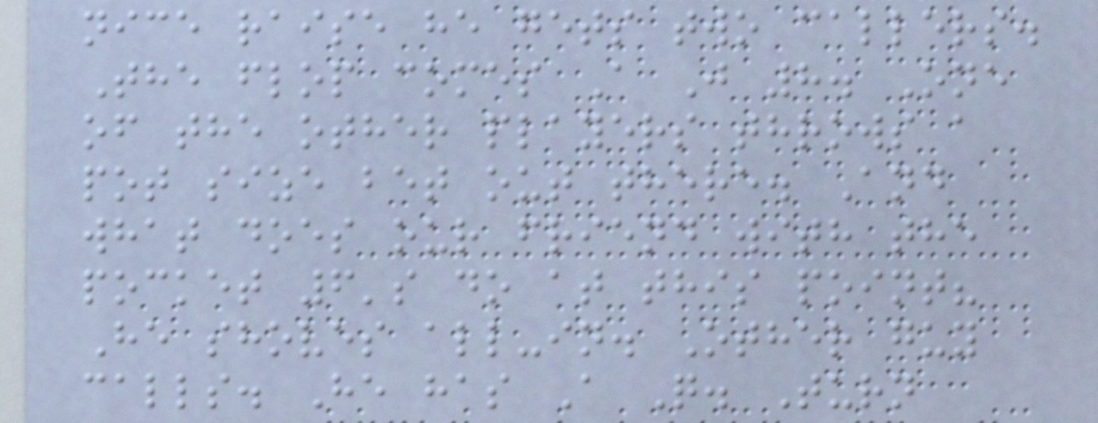nice raise he gets two callers.
The flop comes A J 8. One
of the other players throws a
pot size bet out there. And
what does our friend with the
pocket 6's do at this point?
He shoves all-in. Other guy
calls. He has A Q. Turn
